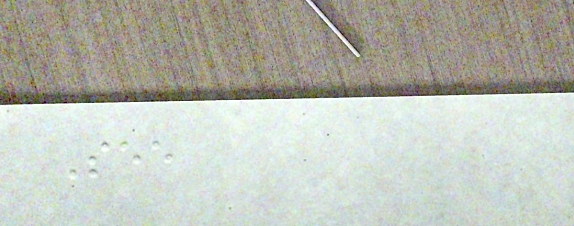See
